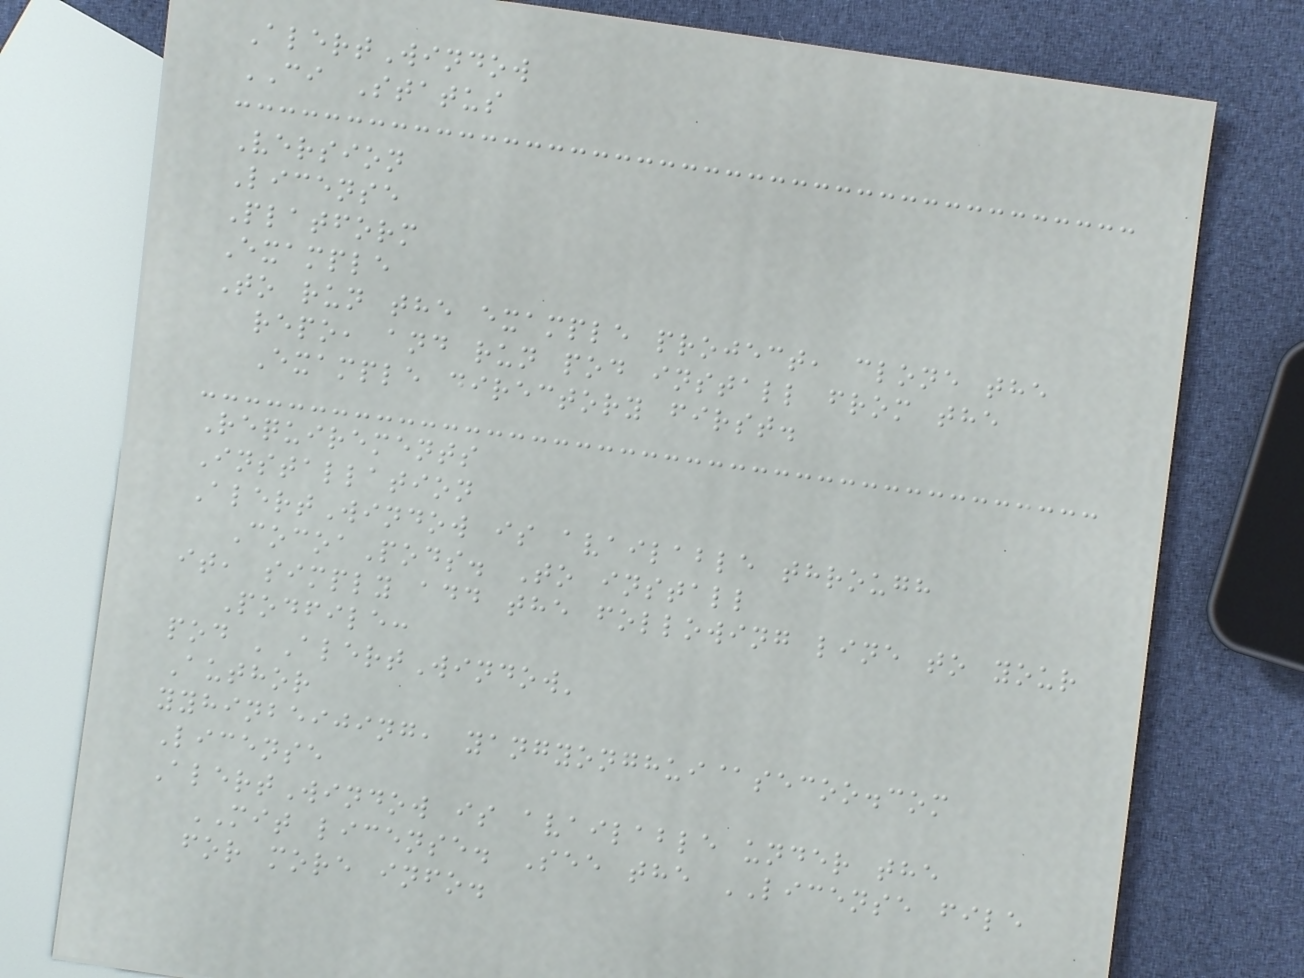AlertWindow
CI Status
Version
License
Platform
Example
To run the example project, clone the
repo, and run pod install from the
Example directory first.
Requirements
Installation
AlertWindow is available through
CocoaPods. To install
it, simply add the following line to your
Podfile:
pod 'AlertWindow'
Author
yyhinbeijing, yangyonghui@secoo.com
License
AlertWindow is available under the
MIT license. See the LICENSE file
for more info.
